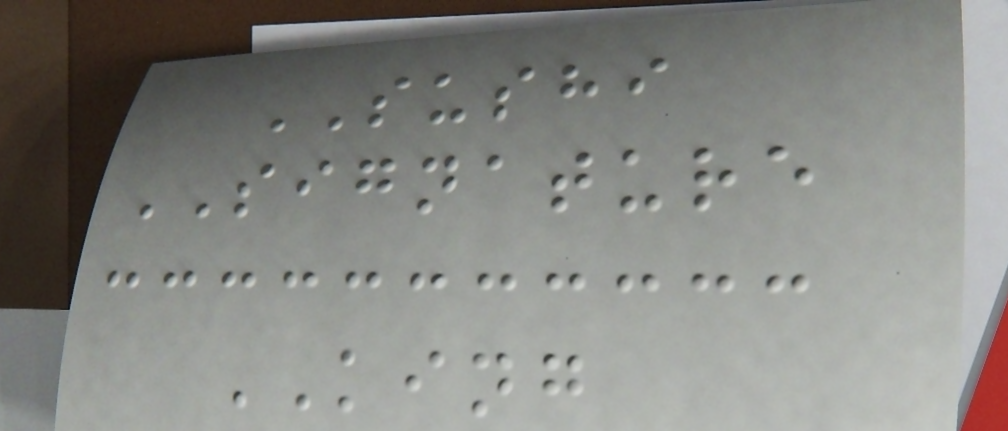SUSHI
SIGNATURE
KING
